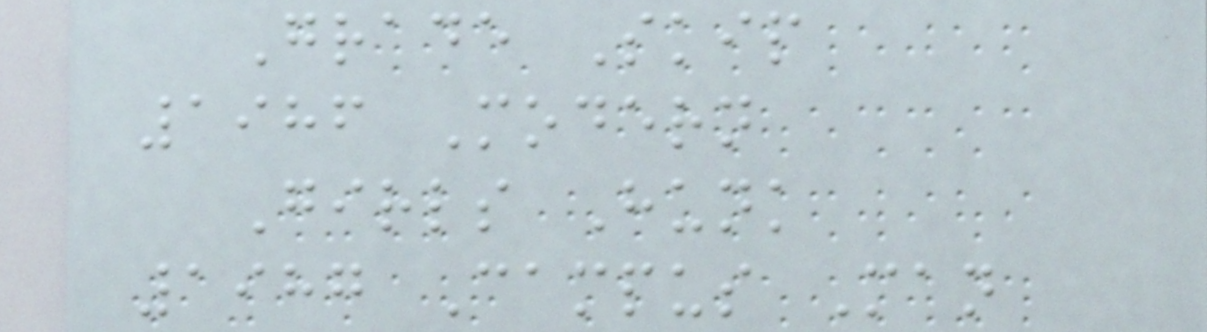Grade Skip
1986 Modern
Girls Hunk
1987 Campus Man
